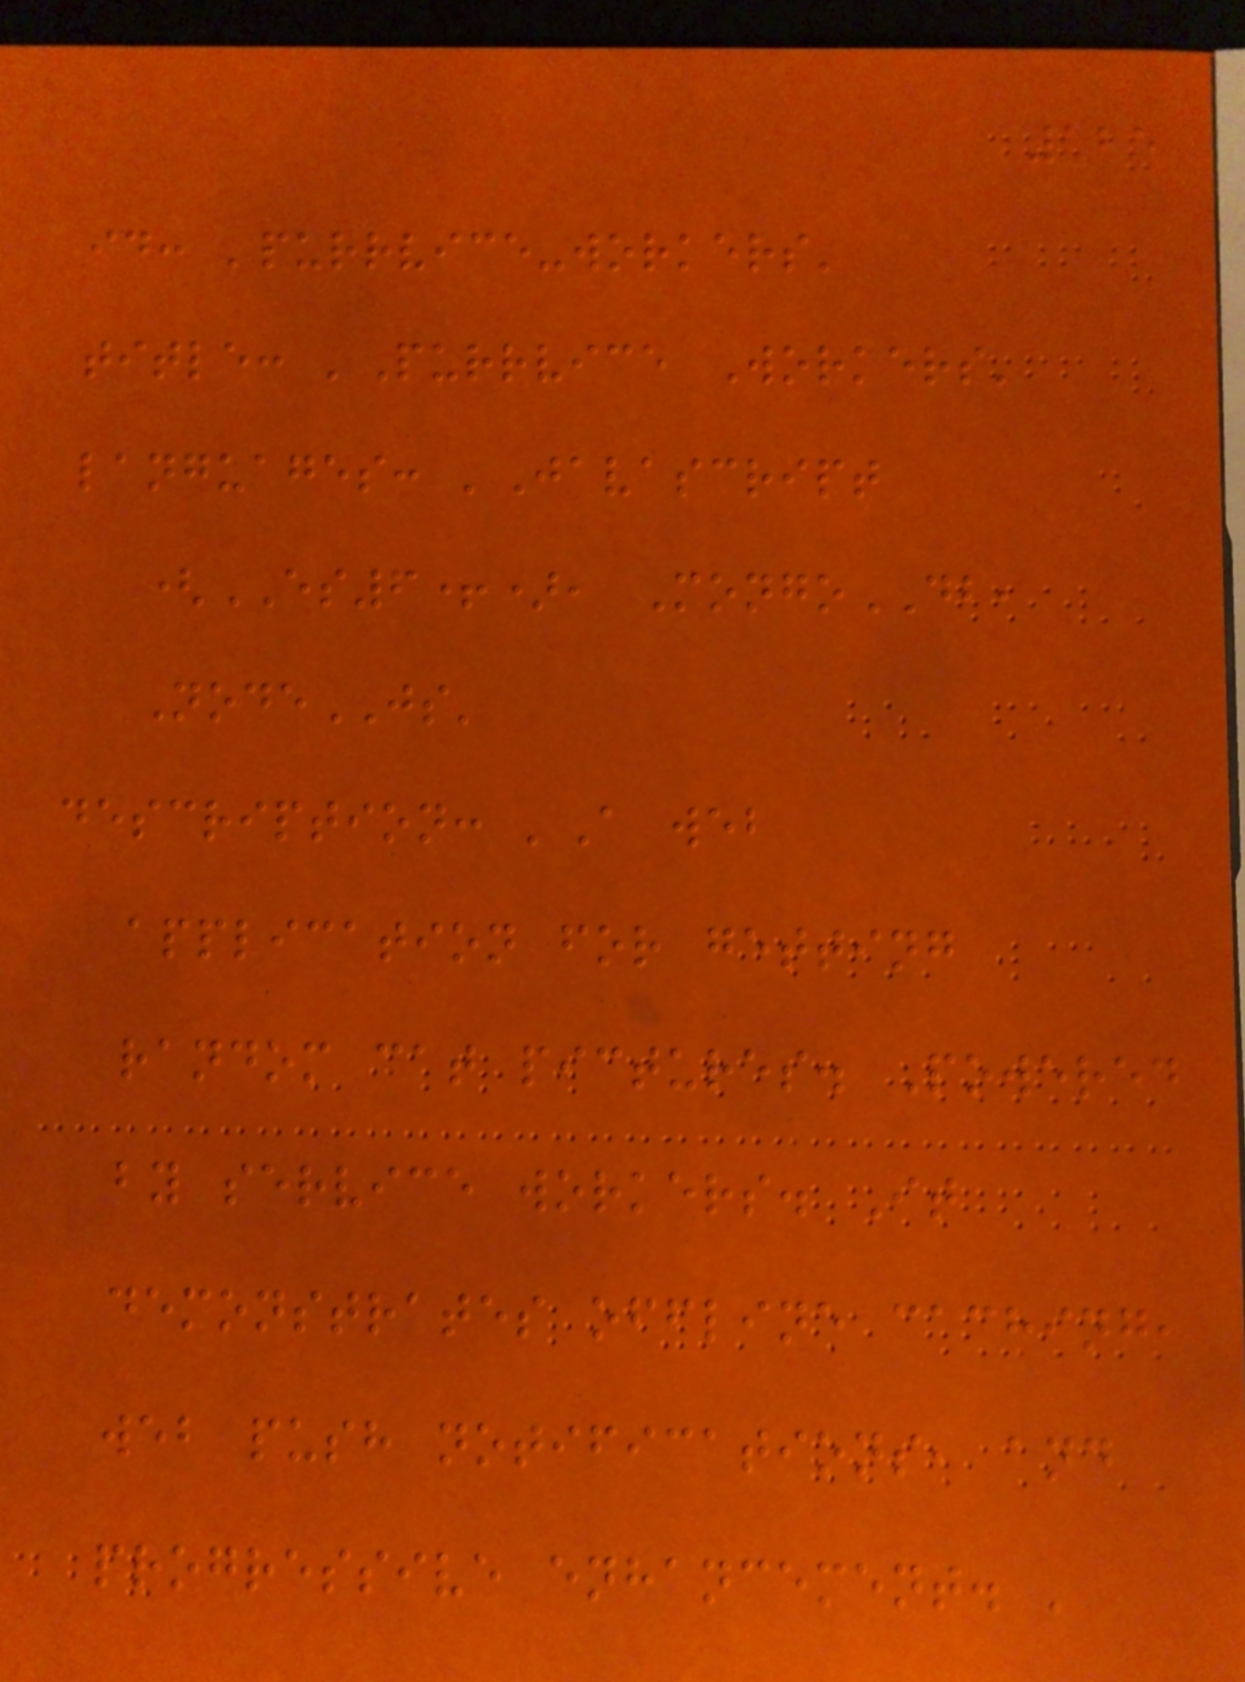125
id: 'purrvice-workers'
title: 'Purrvice Workers'
languages: 'Javascript
(ES6+), MongoDB,
NodeJS'
description: 'A web
application for getting
random cat pictures. Powered
by service workers. It
demonstrates offline caching,
web push notifications, and
progressive enhancement. '
